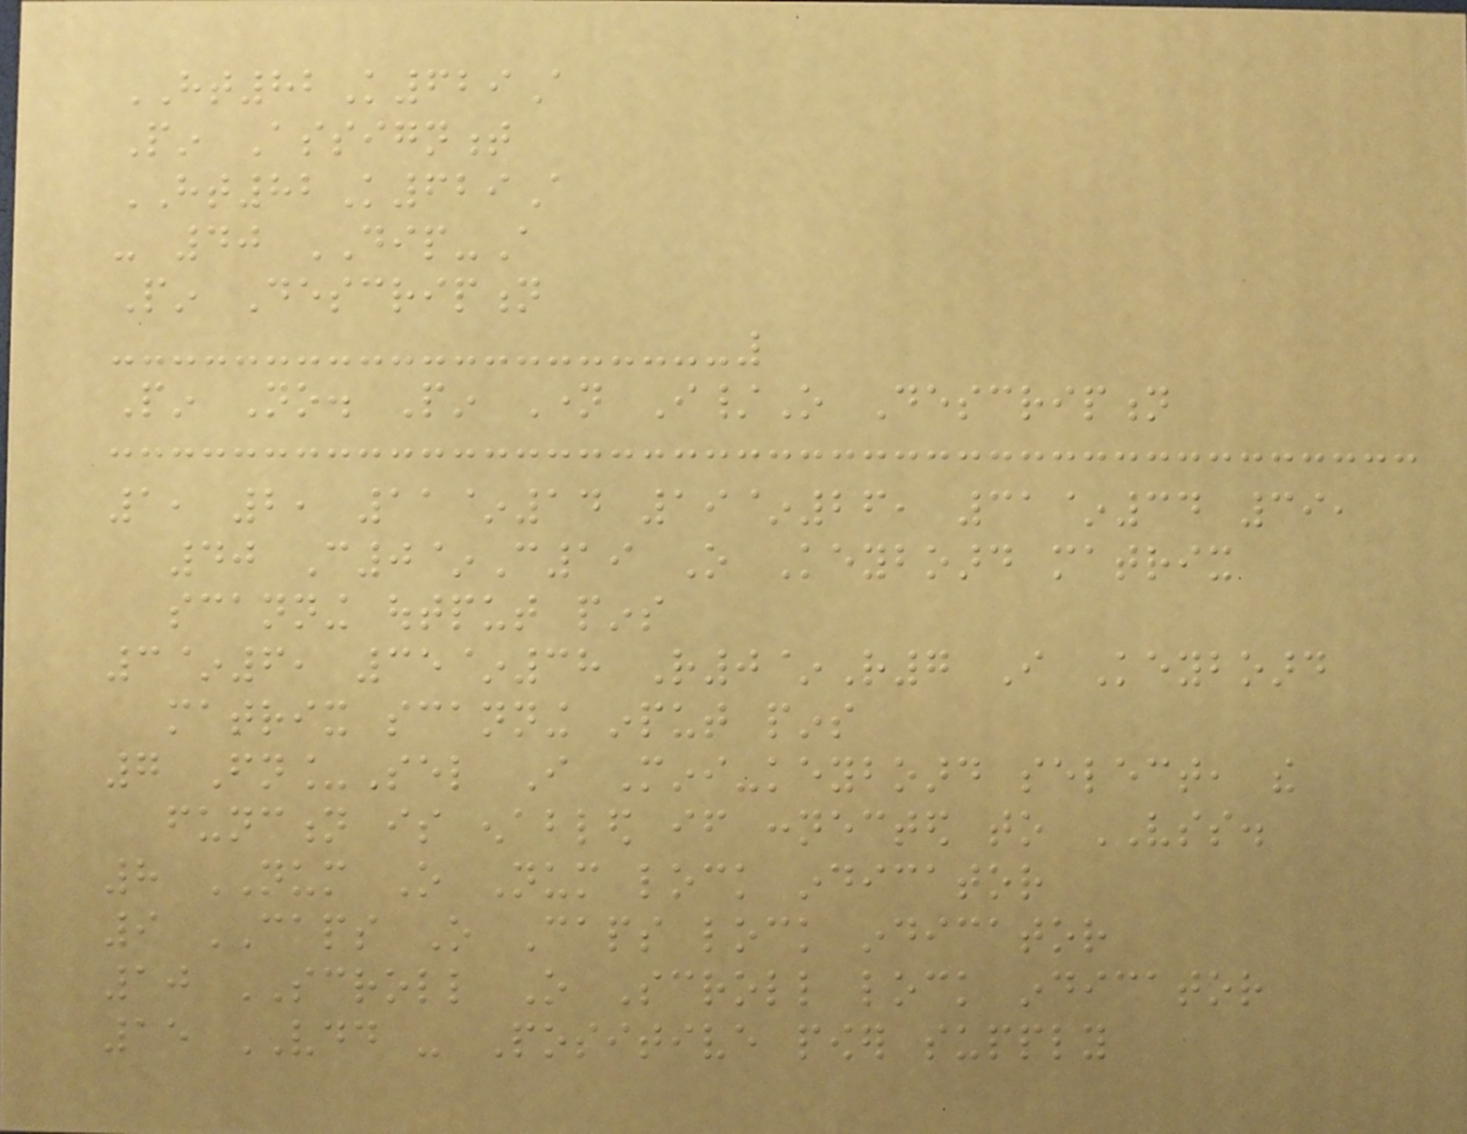HT82K629A
Pin Assignment
HT82K629A
- 40 DIP-A
Pin Description
Pin No. Pin Name I/O Description
1, 2, 11~14 19~26, 31~34 39,
40 C0~C19 O Keyboard matrix
scanning output pins
3~6, 35~38 R0~R7 I Keyboard
matrix scanning input pins
7 Fn_Sel I Mini-keyboard select, the
function is enabled if connected to VSS.
8 NUM O Num lock indicator
9 CAPS O Caps lock indicator
10 SCROLL O Scroll lock indicator
15 VDD - Positive power supply
